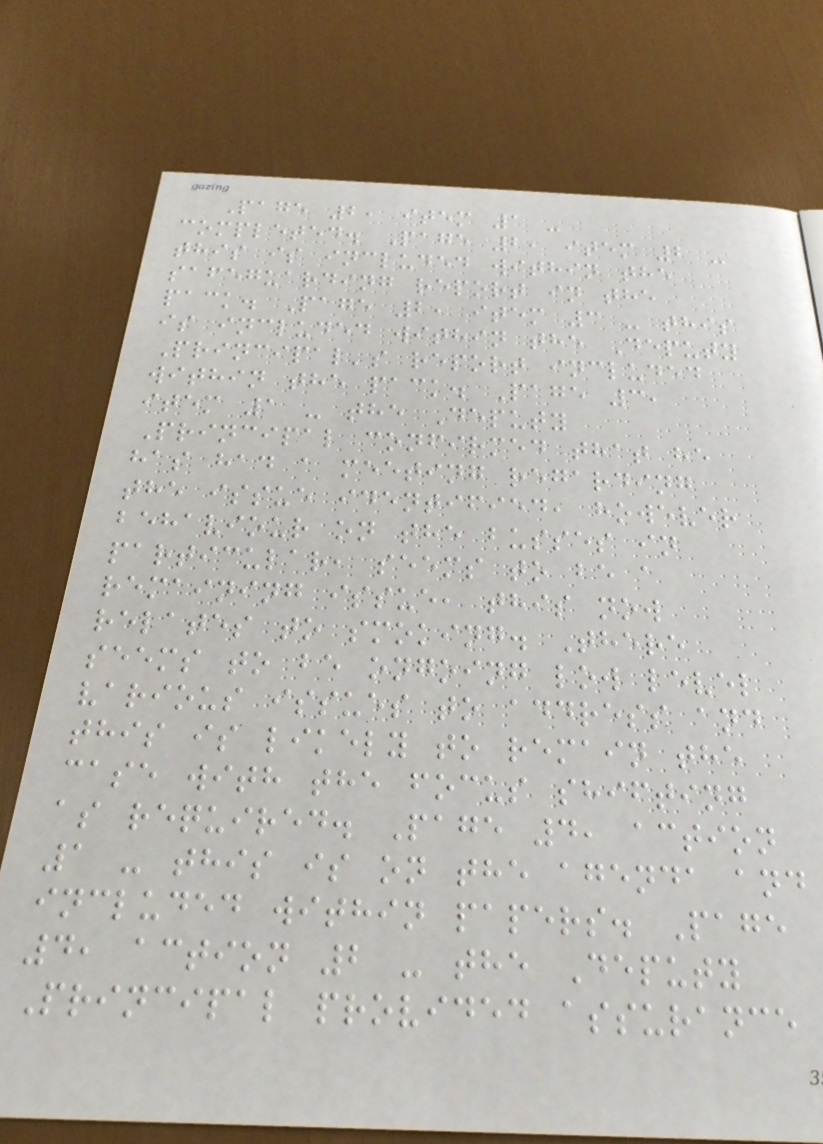Page 2, item 1 -
completed. Page 2, item 2 -
this is included within the
safeguarding report in the
pack. Page 2, item 3 - this
is included within the Deputy
Principal's report included
within the pack. Page 3,
item 1 - the Deputy
Principal confirmed that he
has had a meeting regarding
the issue identified, however
behaviour on the busses in
particular, seems to be a
remaining issue, this now
relates to smoking. There
seems to be ongoing low level
various issues to address and
this is likely to remain the
case with the focus shifting
as required. Page 4, action
1 - this is on the agenda and
included within papers. Page
4, action 2 - the Deputy
Principal provided assurance
